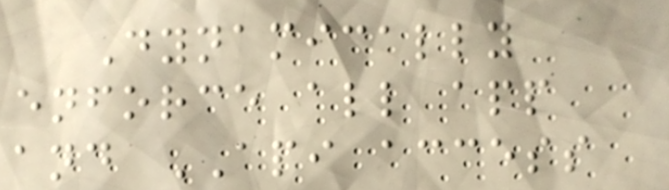Dynamically
enforce all app
and API access
